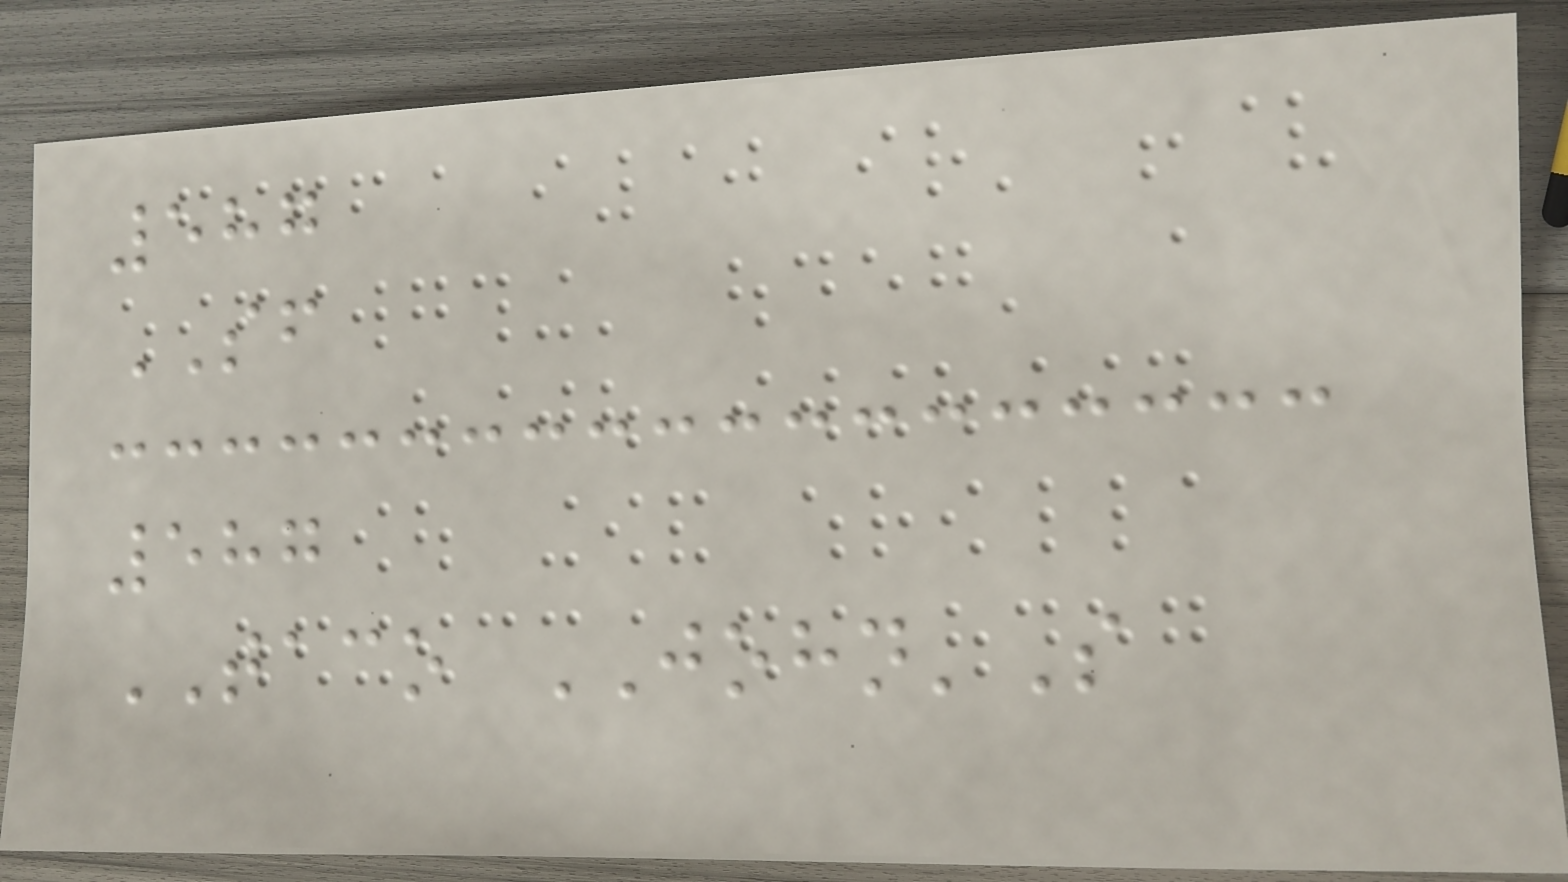587
SF
587
TACO JOHN'S
